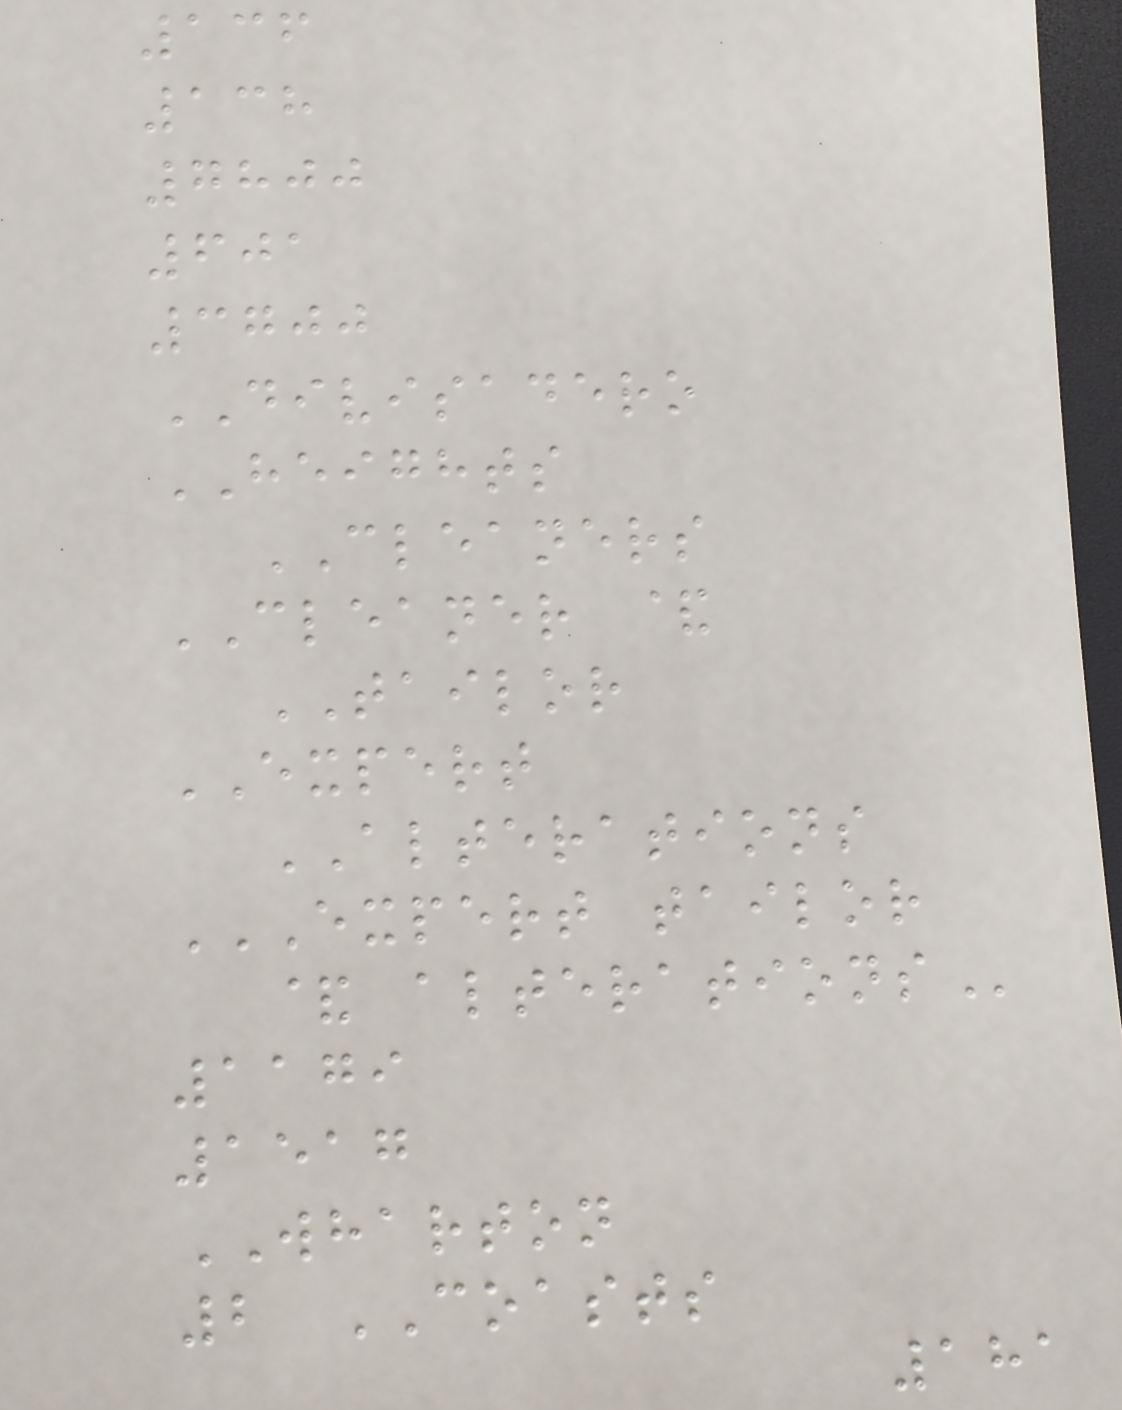136
138
7800
601
3700
DIVISADERO
HEIGHTS
CLEANERS
CLEANER &
TAILOR
EXPERT
ALTERATIONS
EXPERT TAILOR
& ALTERATIONS
1179
1517
WHARTON
2 COASTS
181
